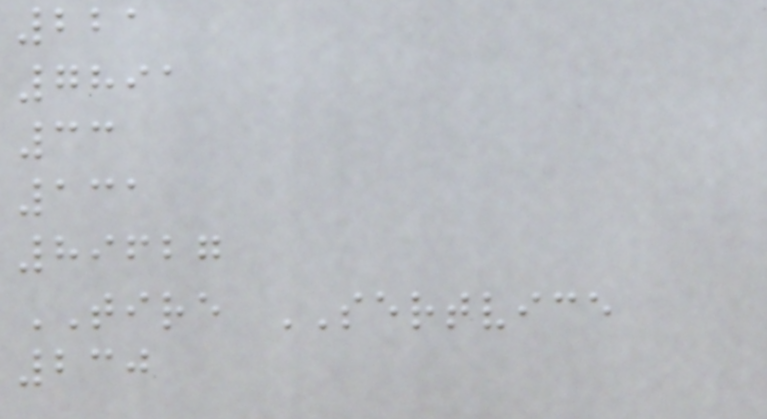221
7891
33
131
89627
TIRE SERTVICE
230
